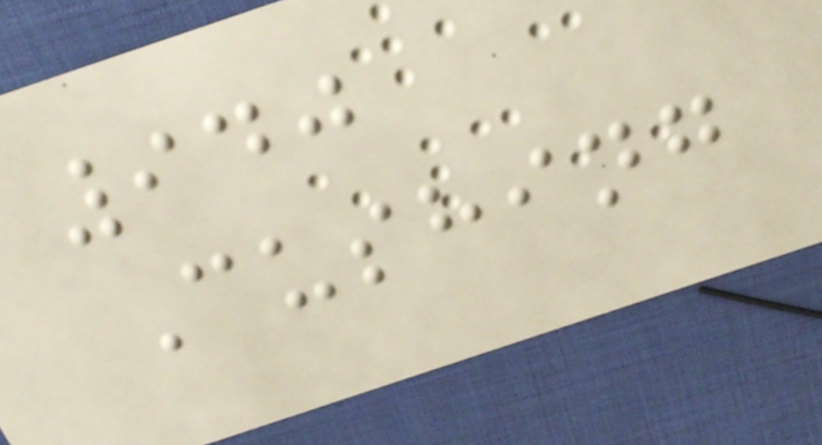940
Cushing
